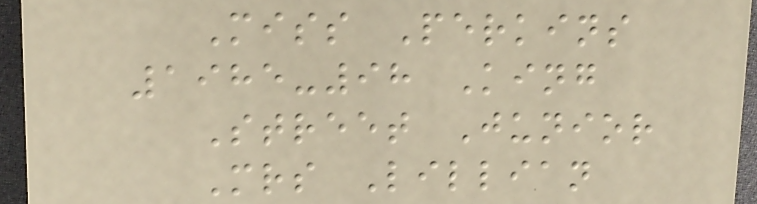Miss Perkins
1985-98 King
Street Junior
Mrs Lillian
